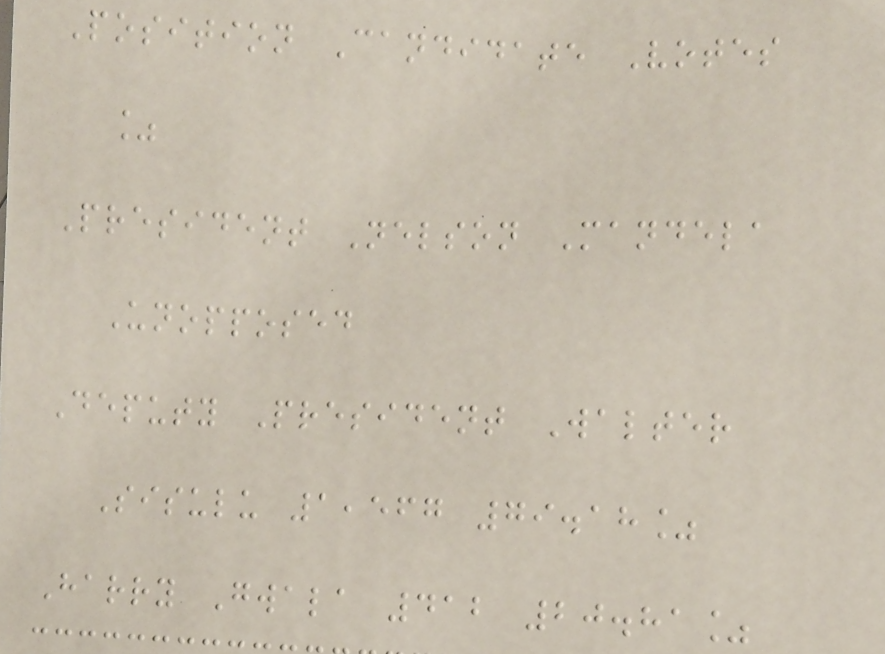Position Candidate Votes
%
President Nelson Mandela
Unopposed
Deputy President Walter
Sisulu 1,567 79.18%
Harry Gwala 412 20.81%
